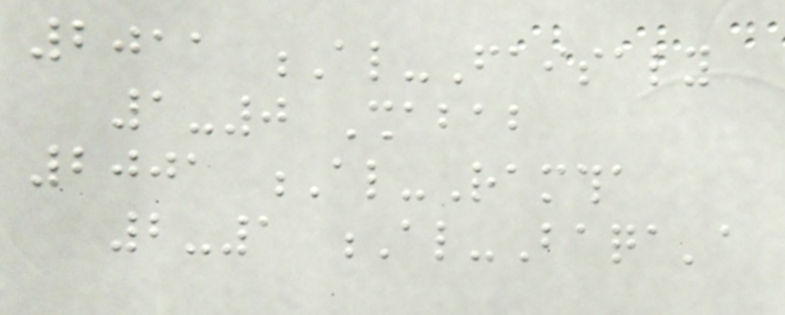2011 Al-Faisaly
1-0 Shabab
2001 Al-Ramtha
2-1 Al-Baqa'a
